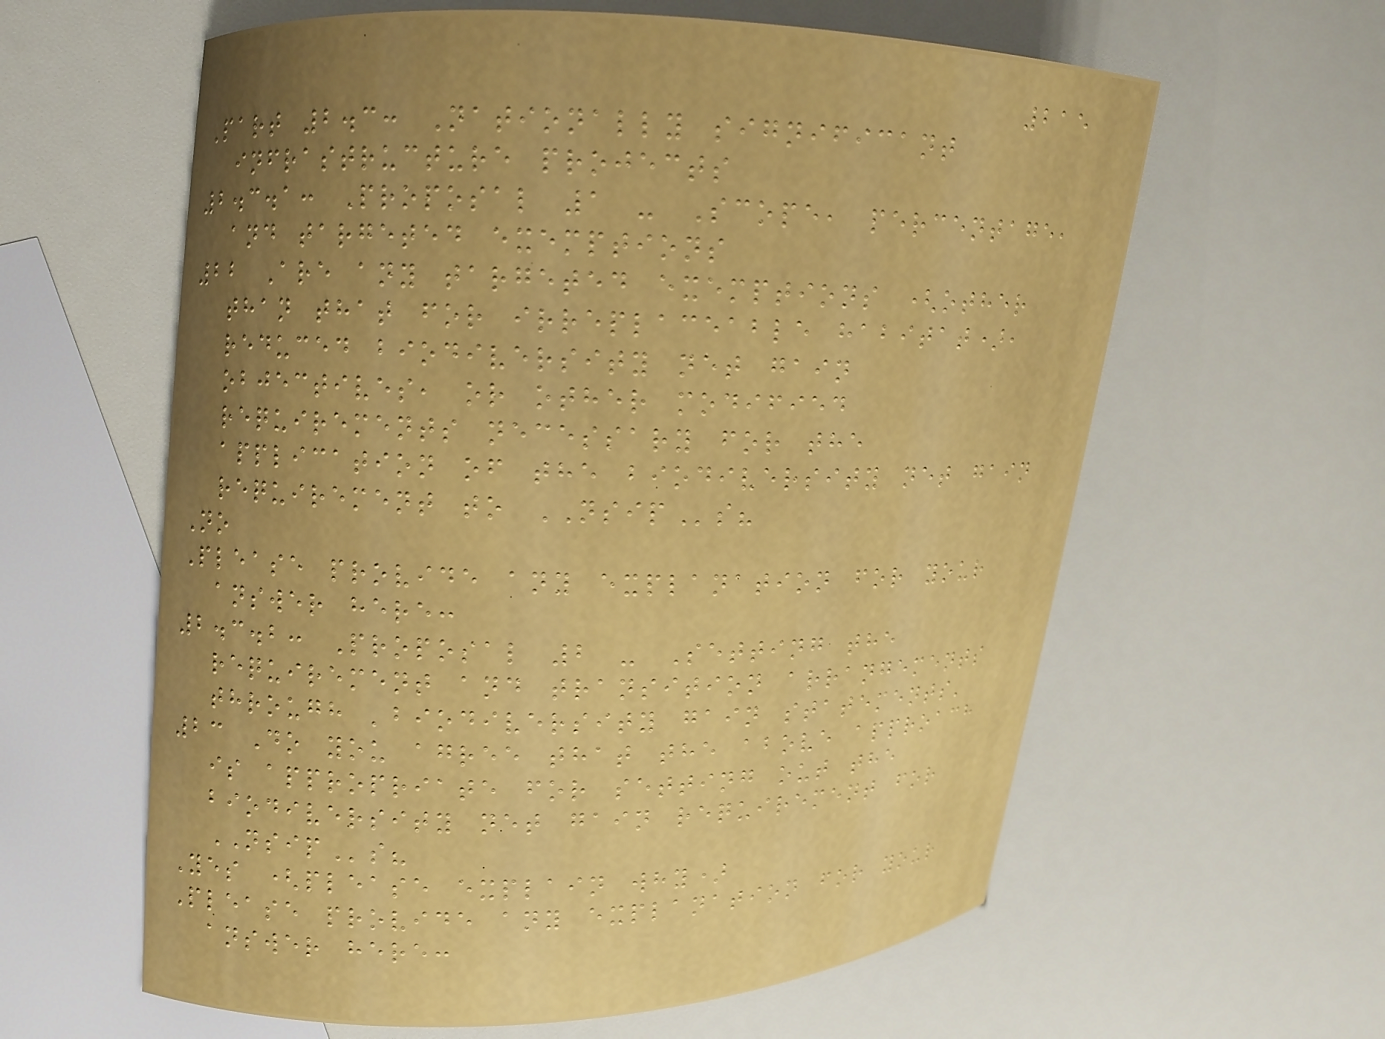215
Part 2.3: Nationally significant
infrastructure projects
2.3.1: Proposal 1 - Scope, percentage,
and targeted exemptions
22 Are any targeted exemptions (other
than that for irreplaceable habitat),
reduced biodiversity net gain
objectives, or other modified
requirements necessary for the
application of the biodiversity net gain
requirement to NSIPs?
No
Please provide any explanation for your
answer here:
2.3.2: Proposal 2 - Setting the
requirement and transition arrangements
through 'biodiversity gain statements'
23 Do you agree that the above approach
is appropriate for setting out the
biodiversity net gain requirement for
NSIPs?
Yes (please explain why)
Please provide any explanation for your
answer here:
